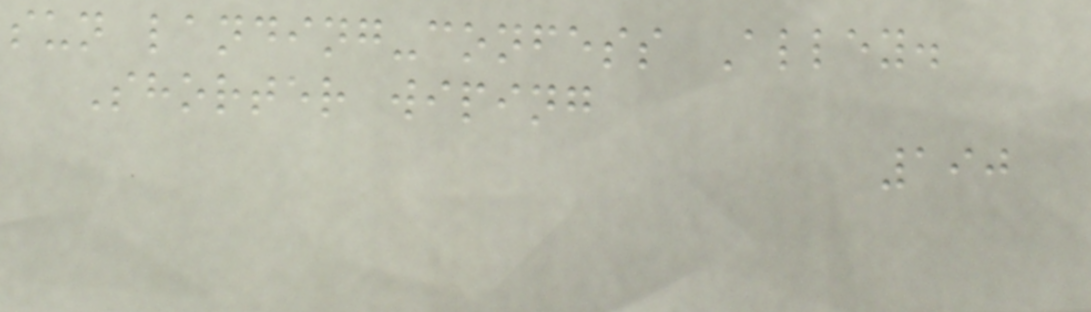sun landing-confess Alley.
Shorter wiping
190
